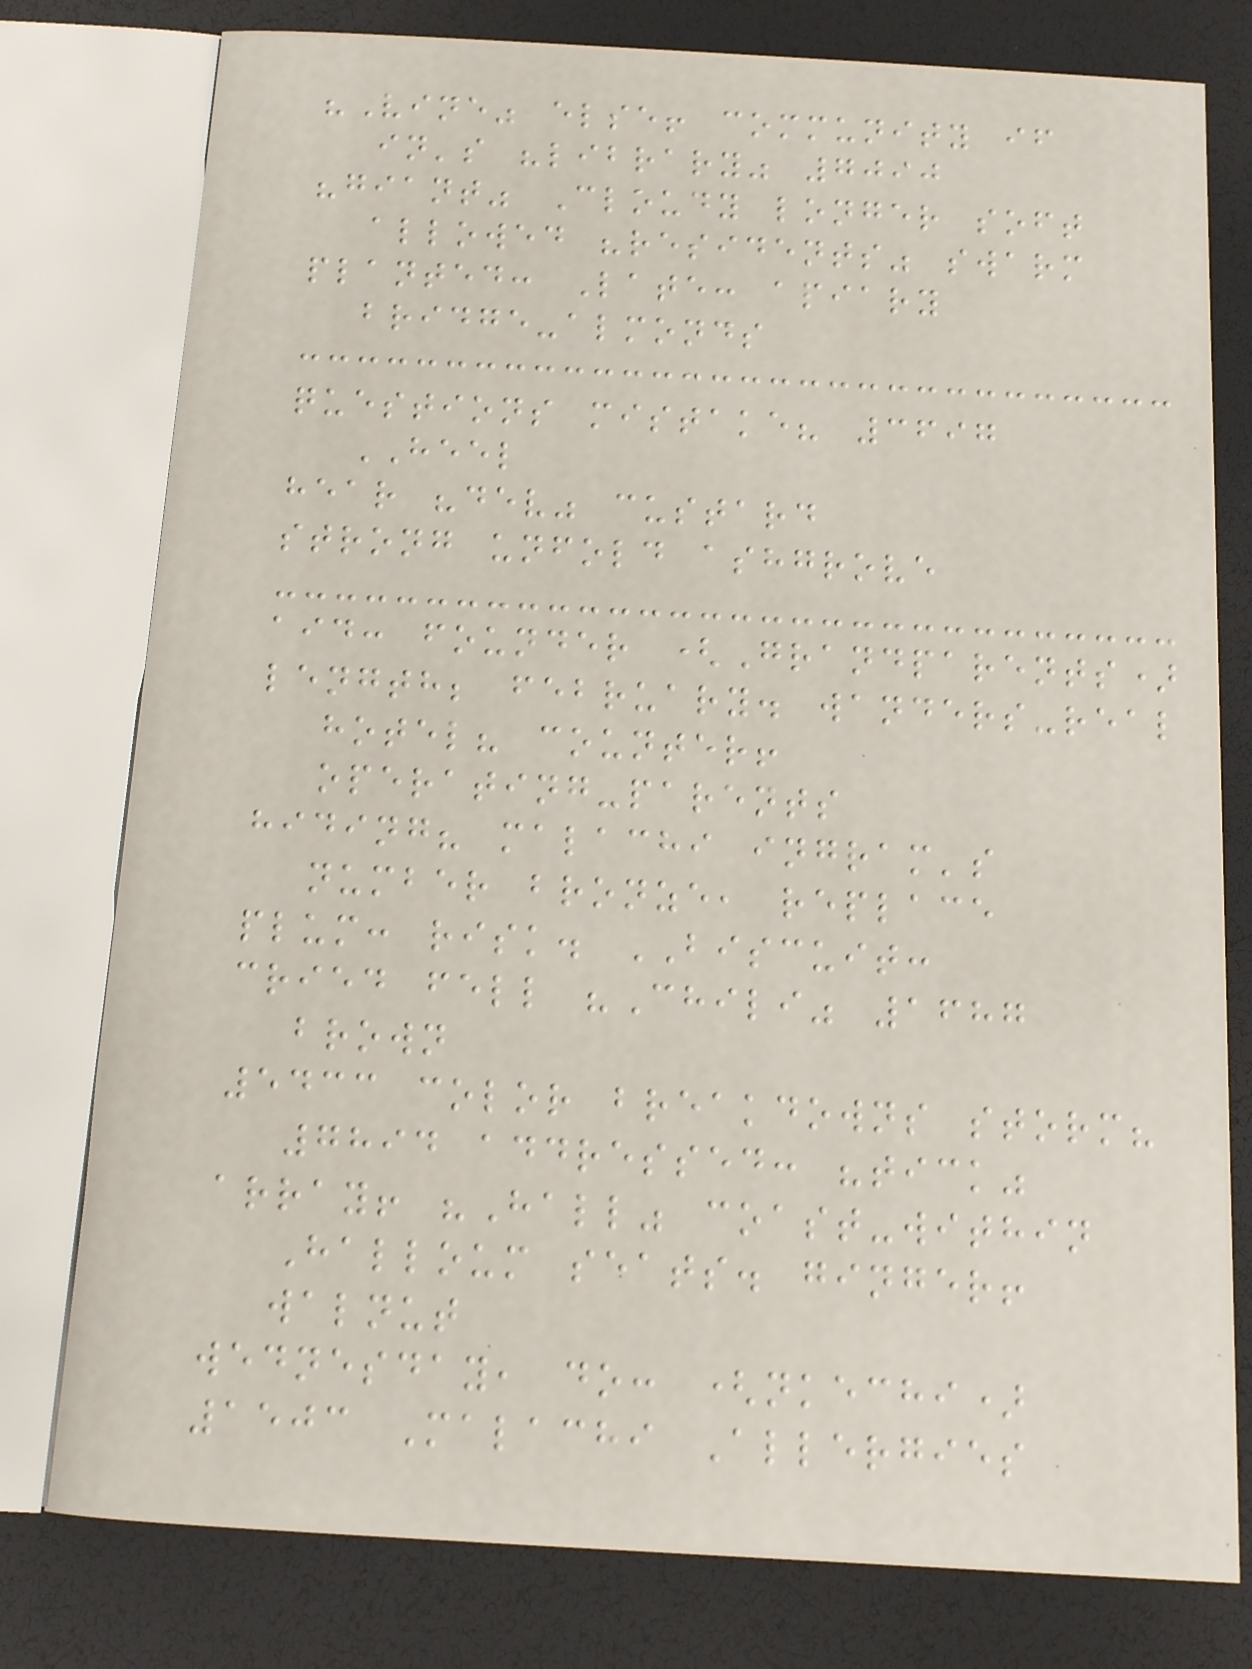"Vine" else! community if
in's "library" 7090
"giant" Cloudy longer soft
allowed "residents" swarm
planted: Late: apiary
bridge-almonds
questions mistake? 3697
HEEL
hear "dev" custard
strong unfold ashgrove
aid: founder (Grandparents)
length; february. wanders-real
hotel? counter!
operating-parents
hiding? malachi ingram's
number bronze, replace
plum: risk. BISCUIT:
cried fell "Chili" 1687
brown
5433 color breakdowns storm?
7894 addressed: "tick"
array! "Hall" coast-within
Halloum seats. ginger!
walnut
wednesday, do: (nkechi)
1503 Malachi Allergies
